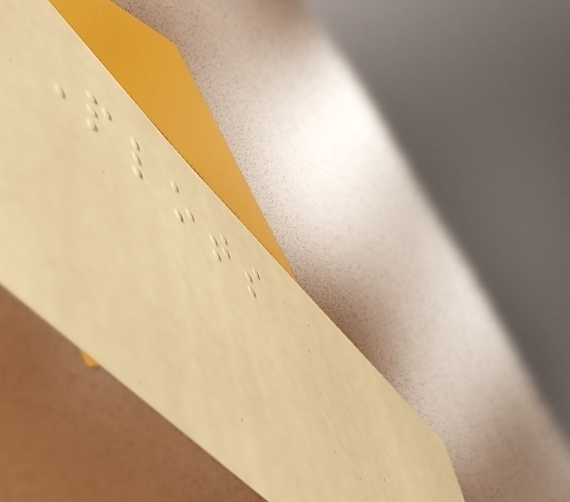Plots
